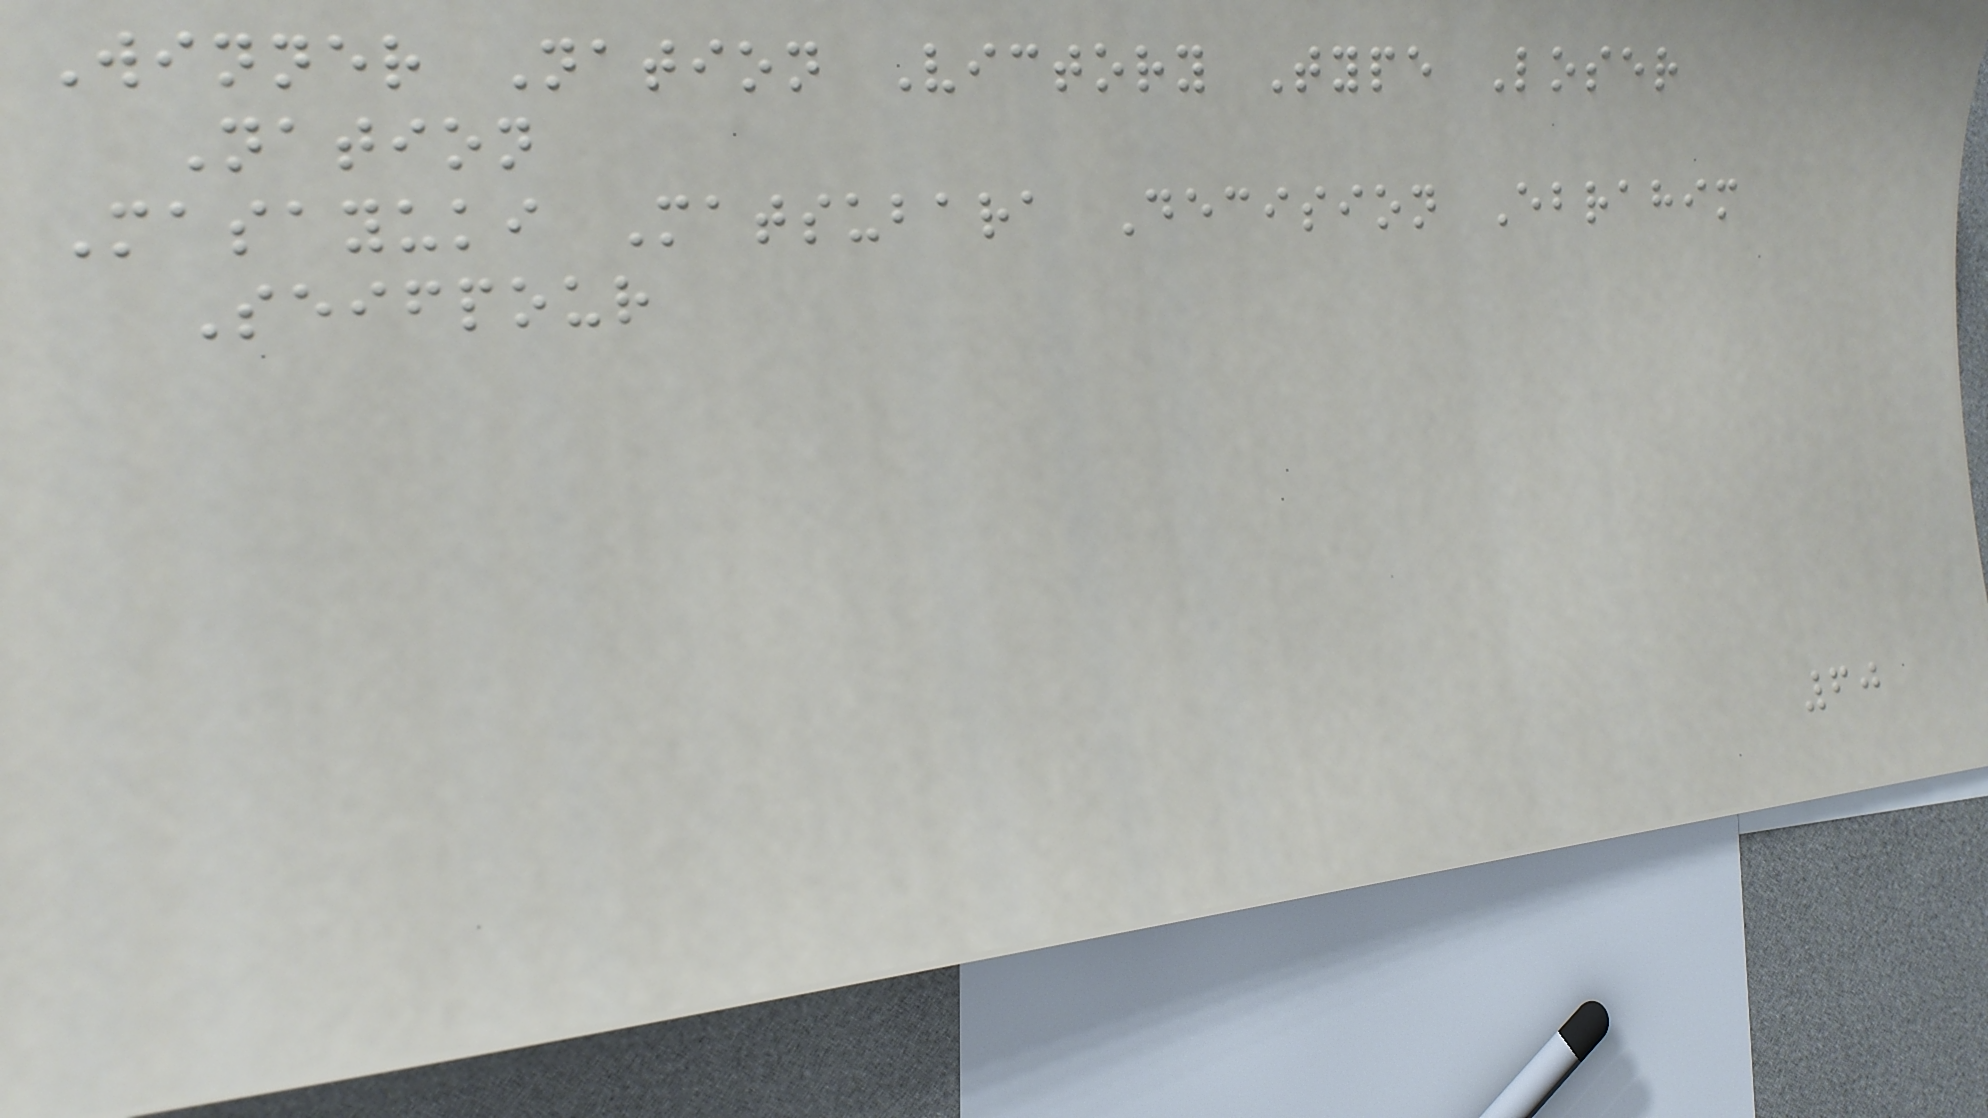Winner Nation Victory Type Loser
Nation
Masayuki Matsubara Decision Ebrahim
Seifpour
60
